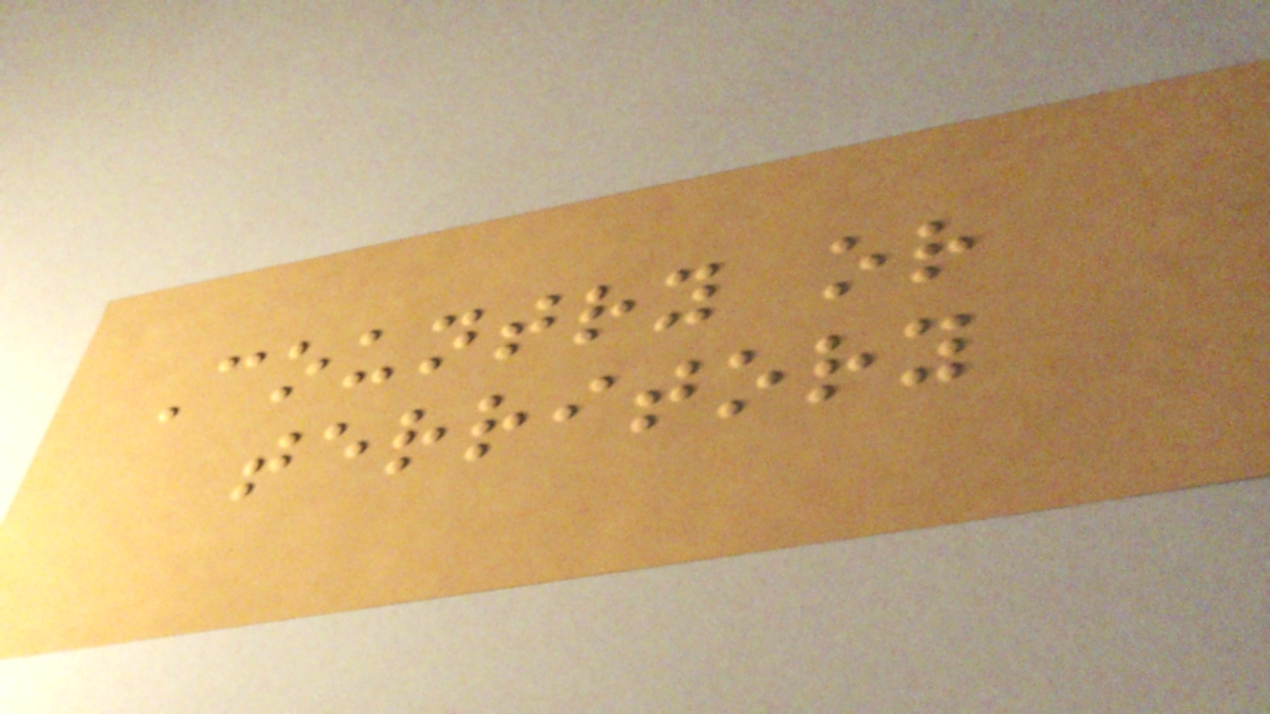Country or
territory
